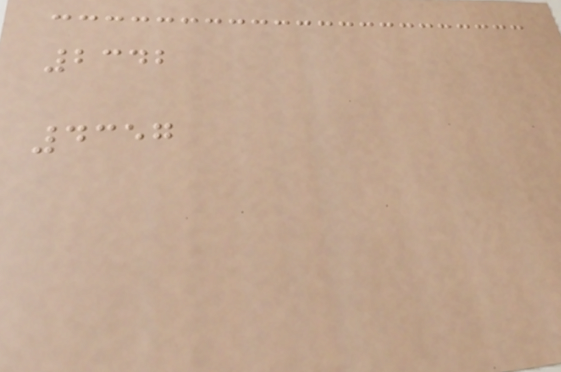2342
4357
